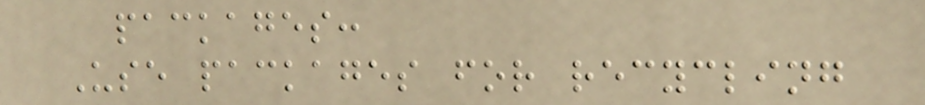packages:
Use packages for recycling
